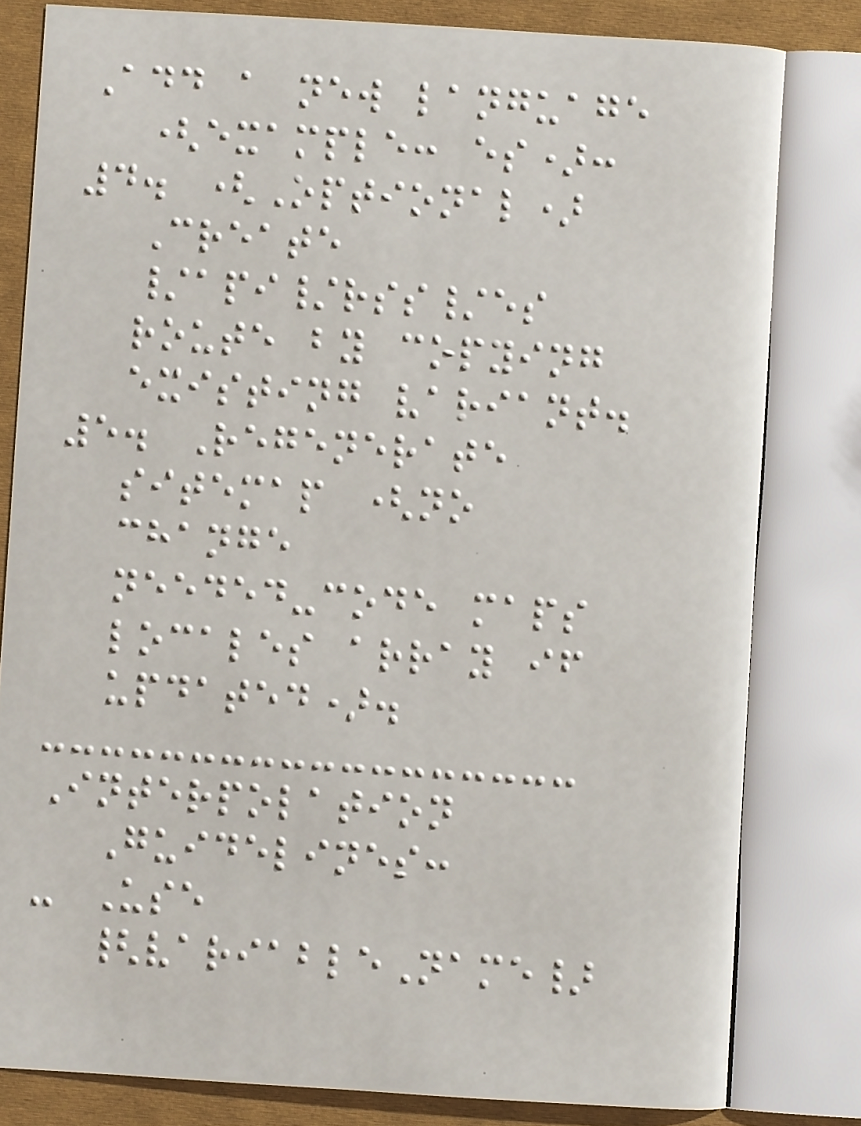Add a new language
(example: es):
4. (Optional)
Create
/api/rss/es
route by copying
existing variant.
5. Regenerate
sitemap (no
change
needed-code maps
locales array if
updated).
Interpolation
Guidelines:
- Use
{variableName}
